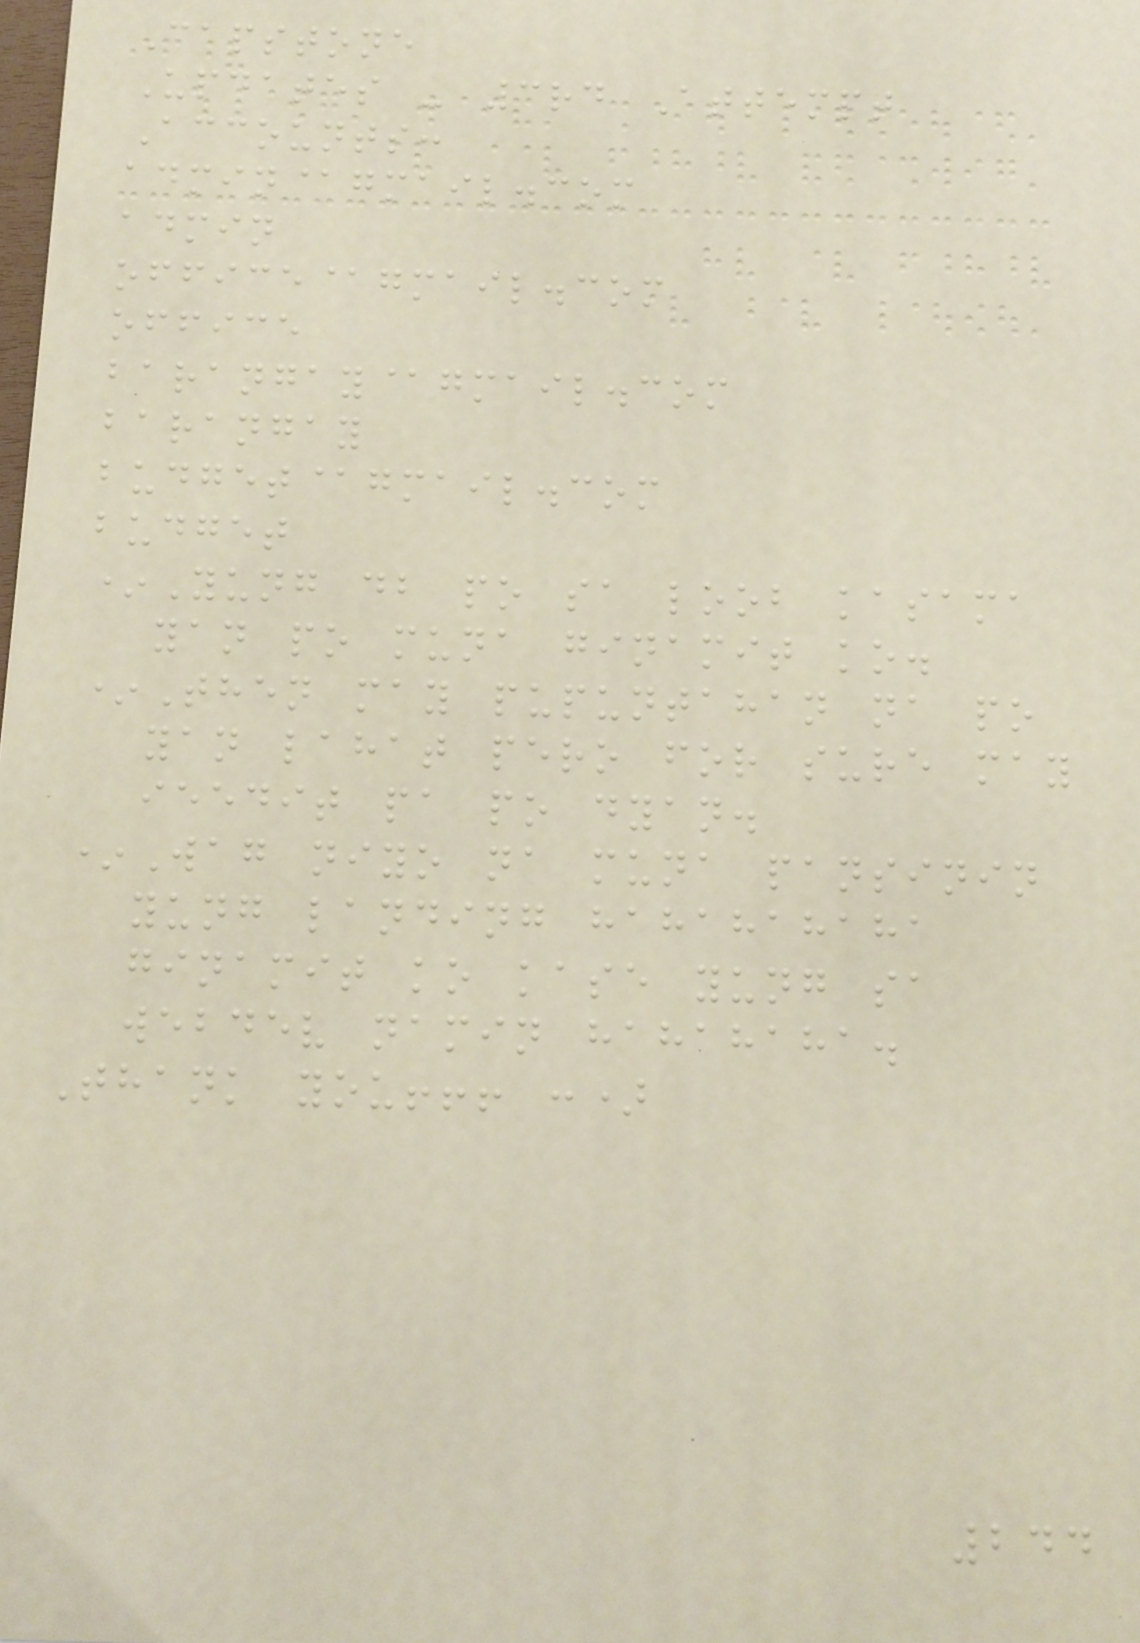Capstone
Updates - 3rd Attempt
Accounts:
admin@gmail.com
admin
office@gmail.com
office
barangay@gmail.com
barangay
budget@gmail.com
budget
*Yung db po sa loob kasama
yan po muna ginamit ko.
*Then may pupuntahan na po
yan lahat pero for sure may
ieedit pa po dyan.
*Wag niyo na muna pansinin
yung landing hahahahaha
ginamit ko kase yung sa
webdev namin hahahaha.
Thank you!!! :)
244
